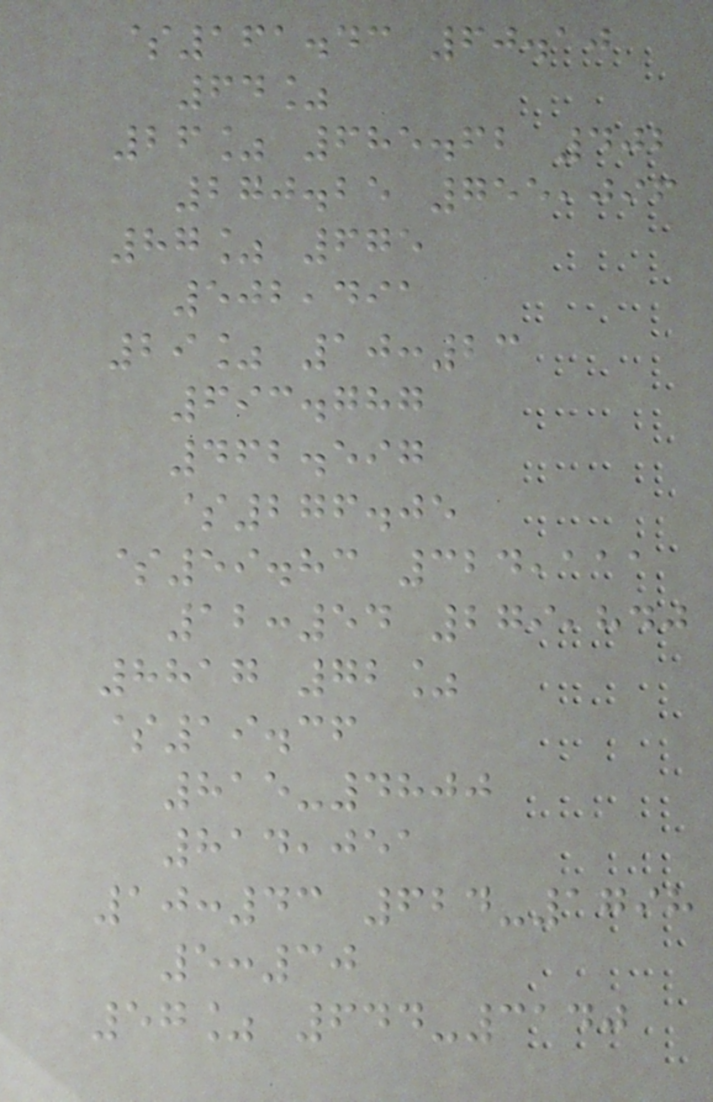$161.43 60.10
64%
26% 685.62 402
270.25 755,096
87% 675
502,491
29% 10:23
693.787
462.597
$276.05
$59.83 324,111
12:54 279,840
8817 72%
$19.36
815-4800
814,051
10:43 624-1798
5:30
57% 644-3140
